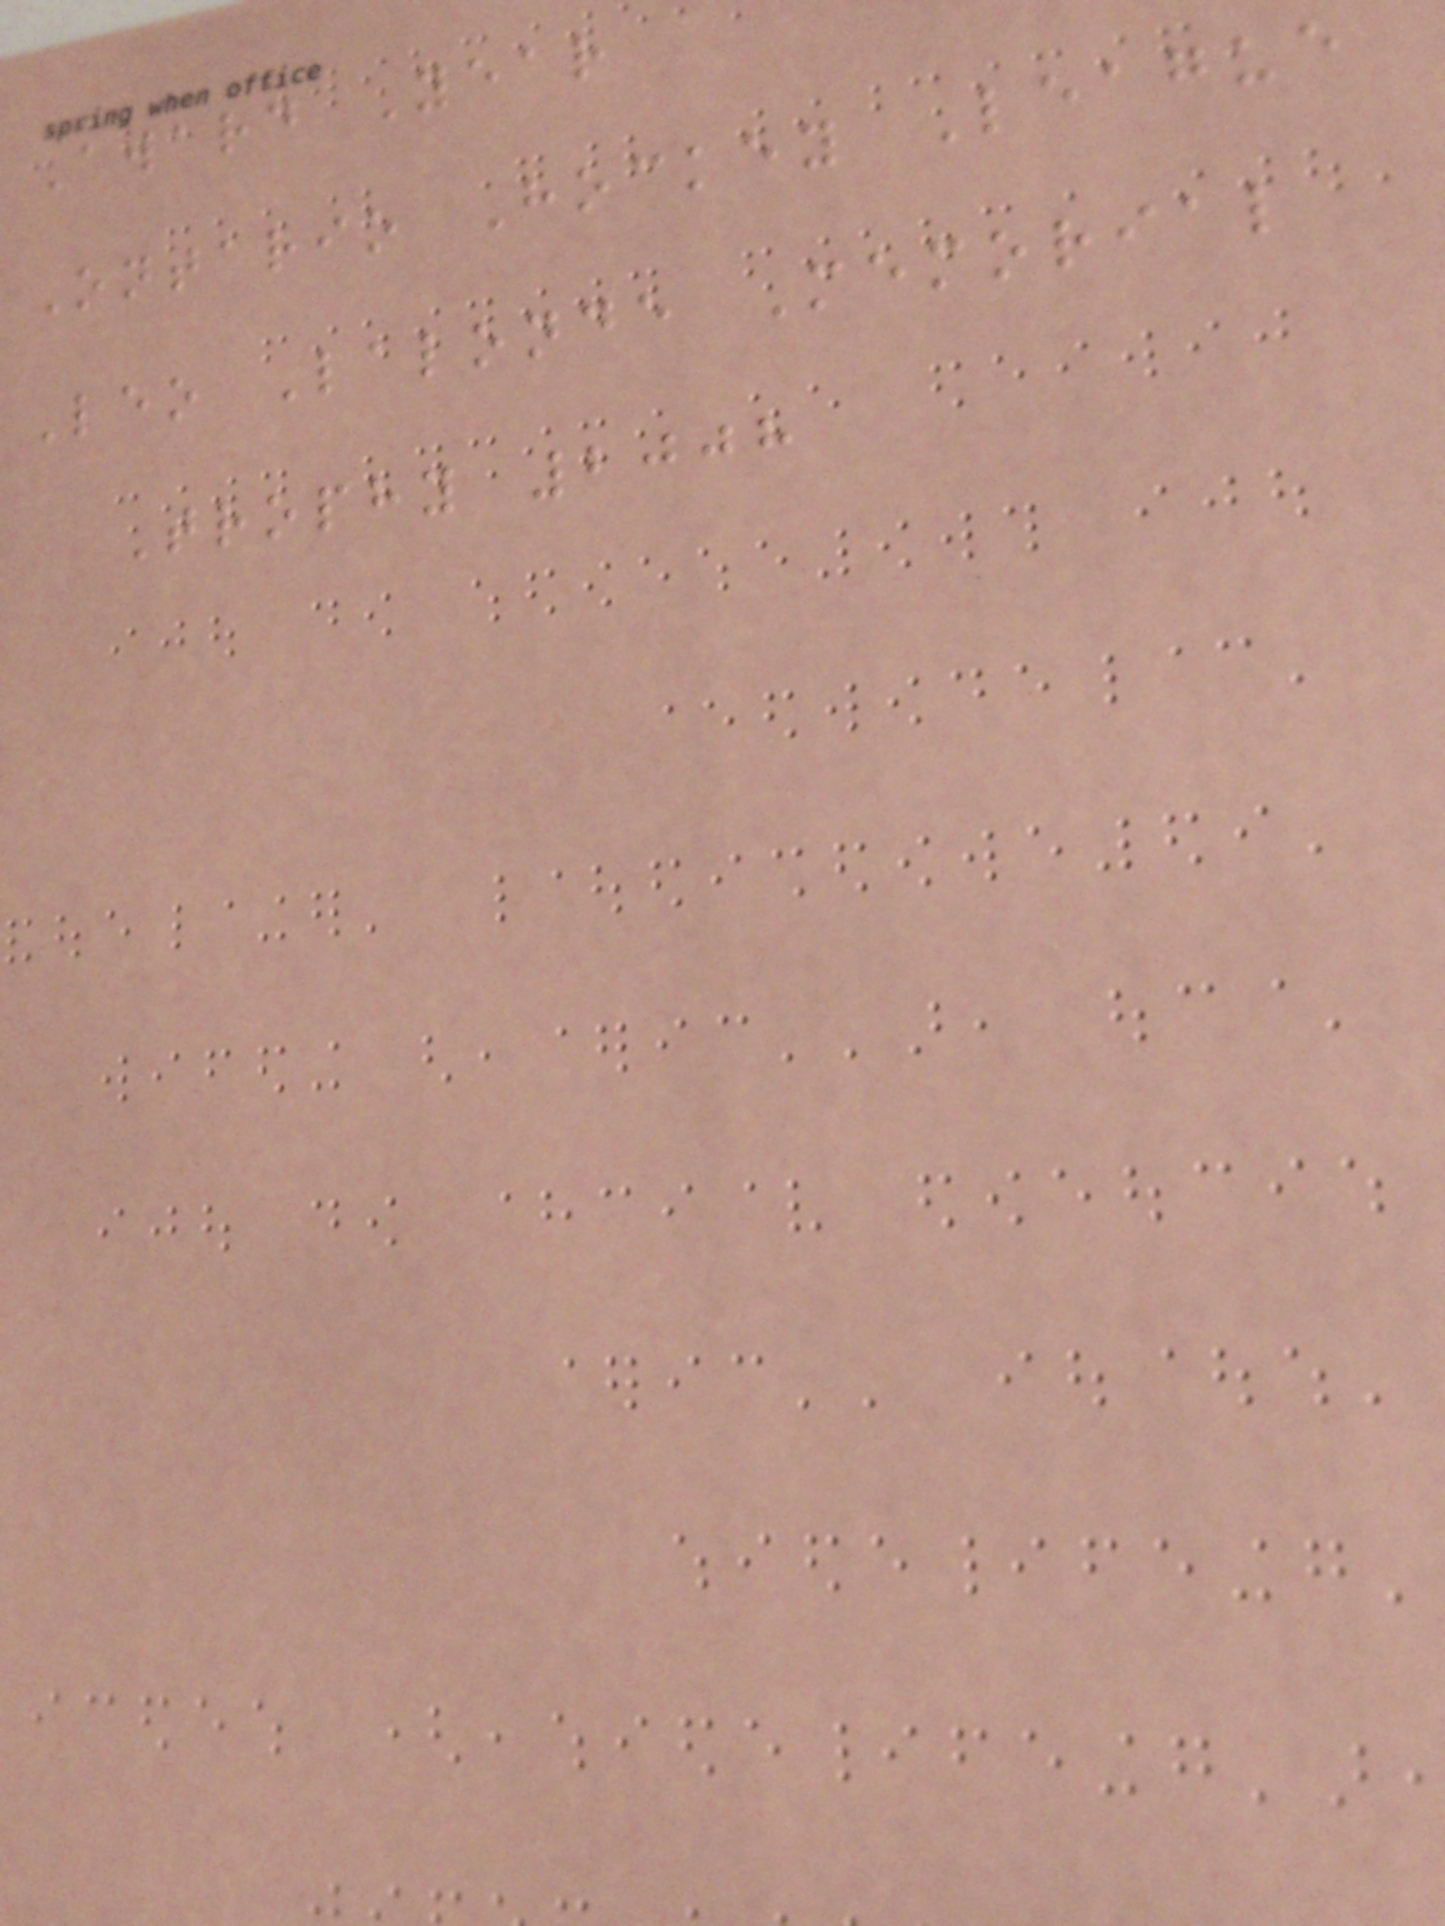Award Year
Ontario Hockey League
Leo Lalonde Memorial
Trophy 2008
